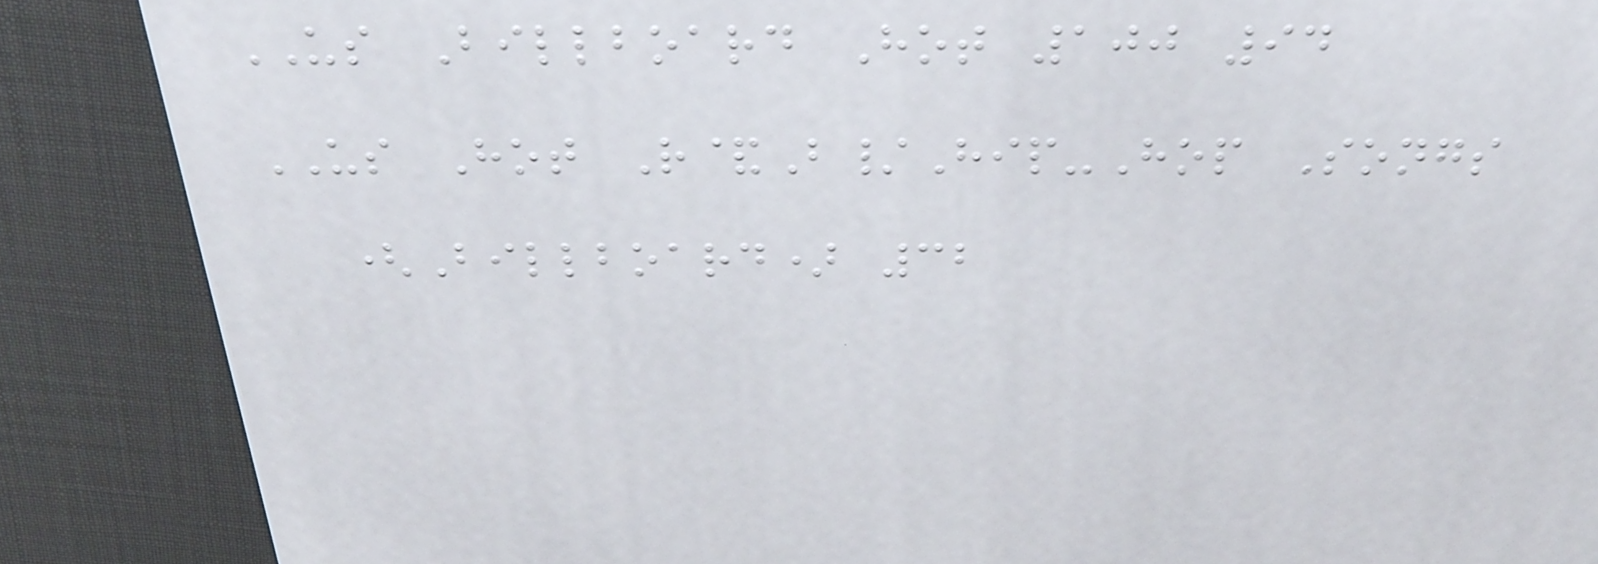US Billboard Hot 100 94
US Hot R&B/Hip-Hop Songs
(Billboard) 32
